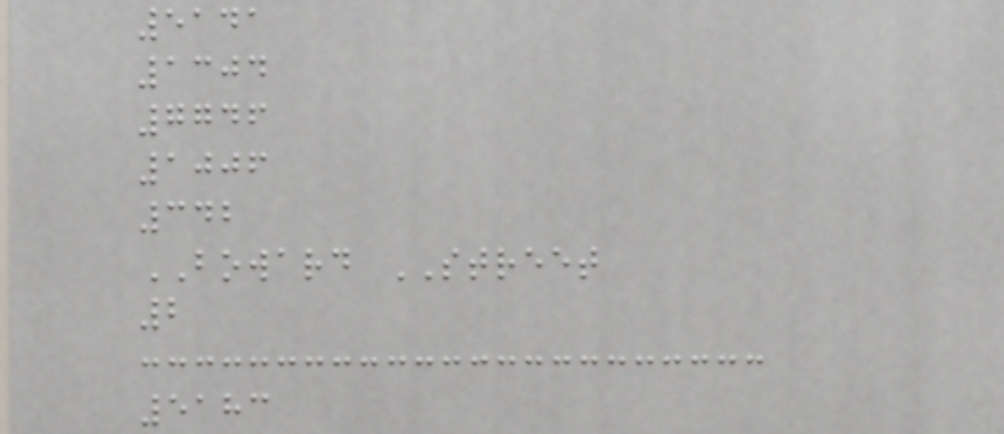5141
1304
7746
1006
342
BOWARD STREET
2
5183
